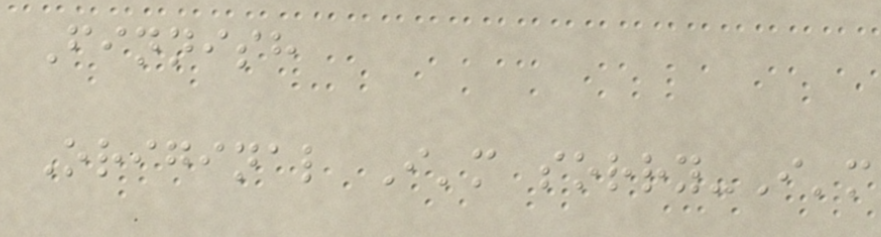Finnish
Original I'm sorry-I'm
